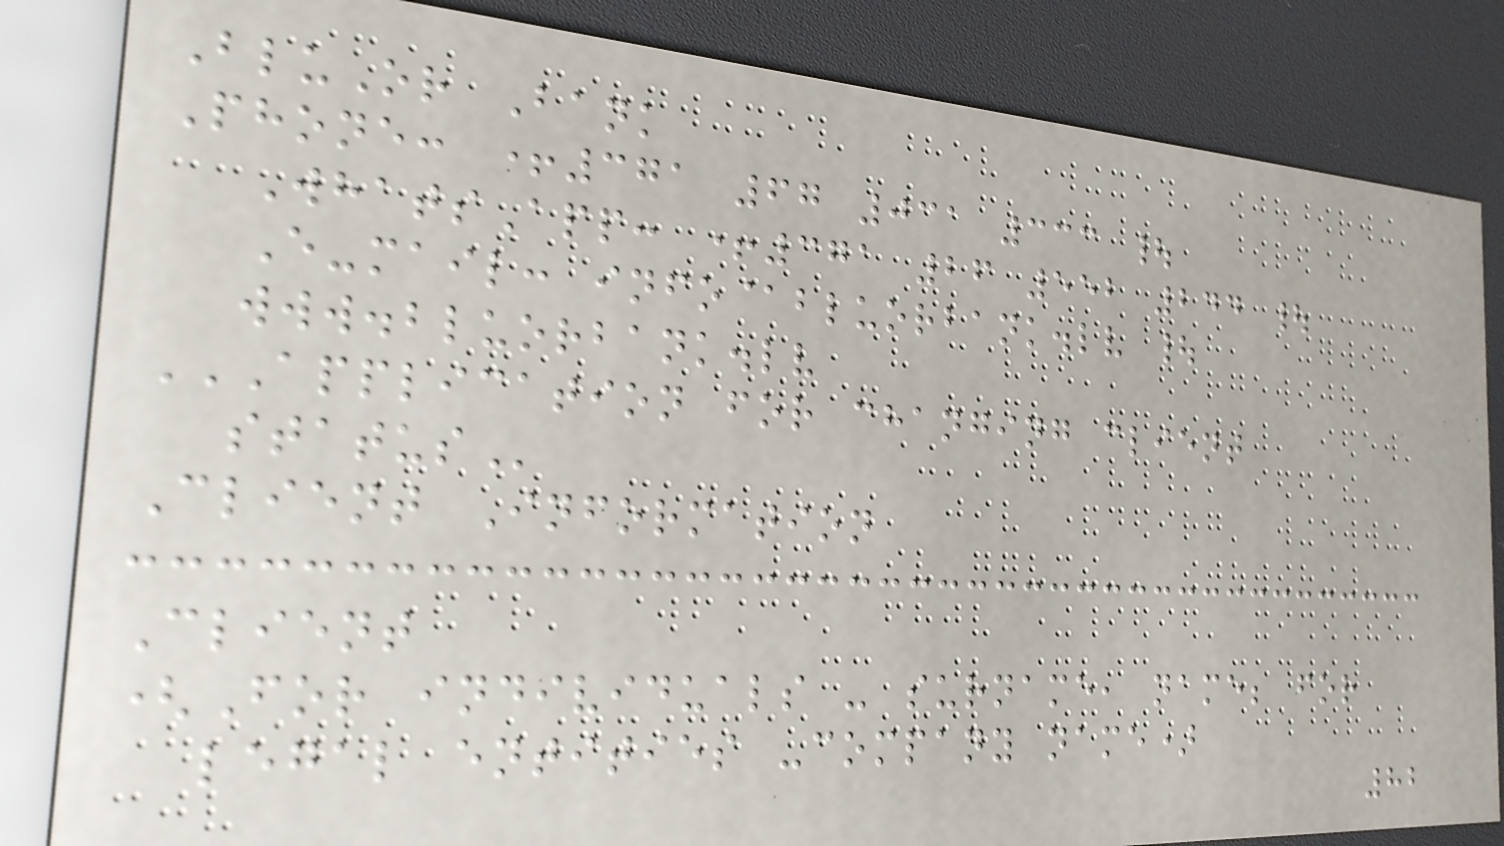BluOr Bank
Phone: +371 67 031 333 |
WhatsApp: +371 26 552 244 |
E-mail: info@bluorbank.lv |
www.bluorbank.lv
APPLICATION FOR CHANGING CLIENT
STATUS
Client Information
Client
(For individuals - surname, name; for
legal entities -company name)
82
